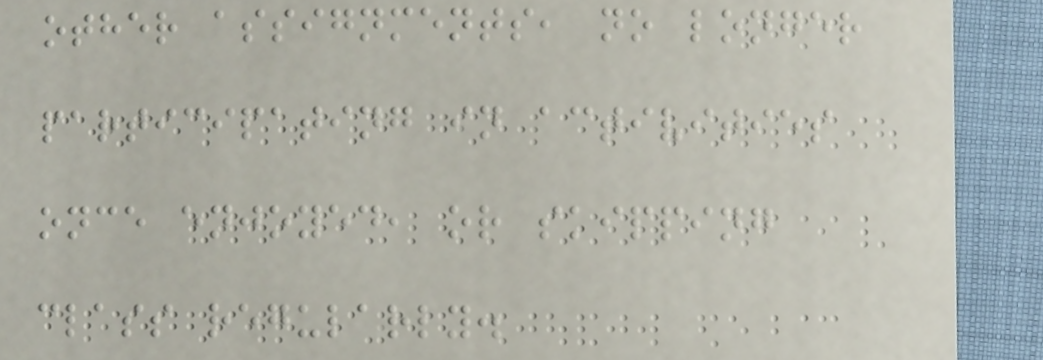other assignments, no longer
participating in activities
once enjoyed, or skipping
class regularly.
